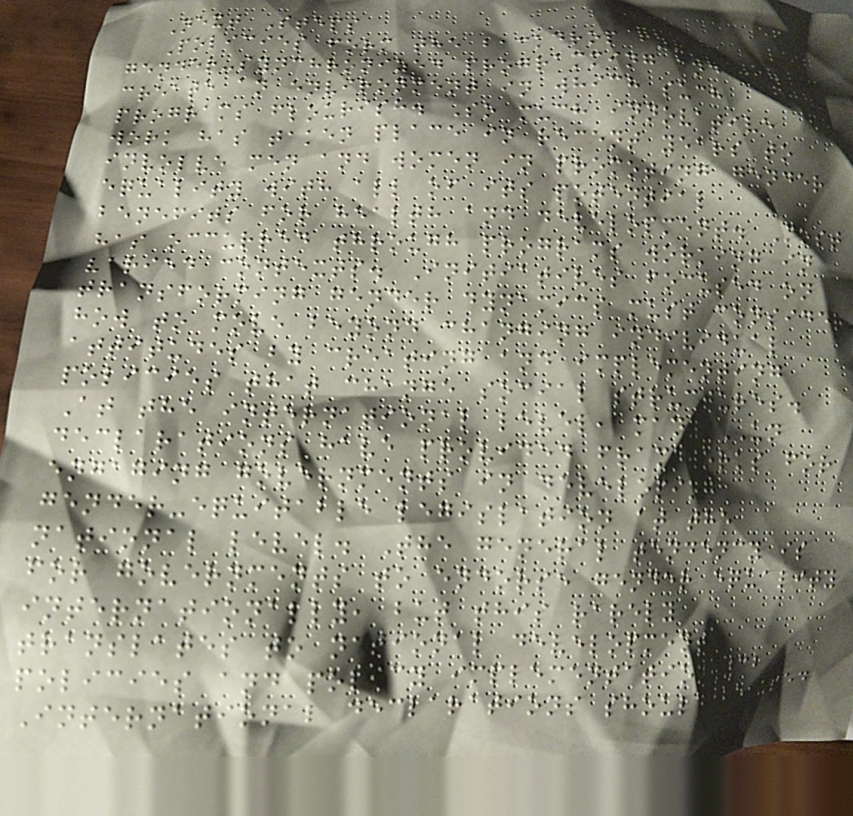Next Steps
Policies form the backdrop for
gender-synchronized programming and can
create an environment in which such
programs flourish. So much innovative
work has taken place in recent years to
involve men and women in promoting gender
equality with all of its potential
benefits for health and development. Most
has occurred through programs working in
varied contexts. Initiatives focused on
transforming gender dynamics must consider
how to move beyond changing individual
attitudes by creating and implementing
policies that change social structures.
At the international level, many UN
declarations have provided frameworks for
engaging governments in developing
gender-equitable legislation at the
national level. The general tendency is
for governments to endorse gender equality
internationally, but this rarely
translates to national development
policies and policy implementation.32
International declarations should be used
